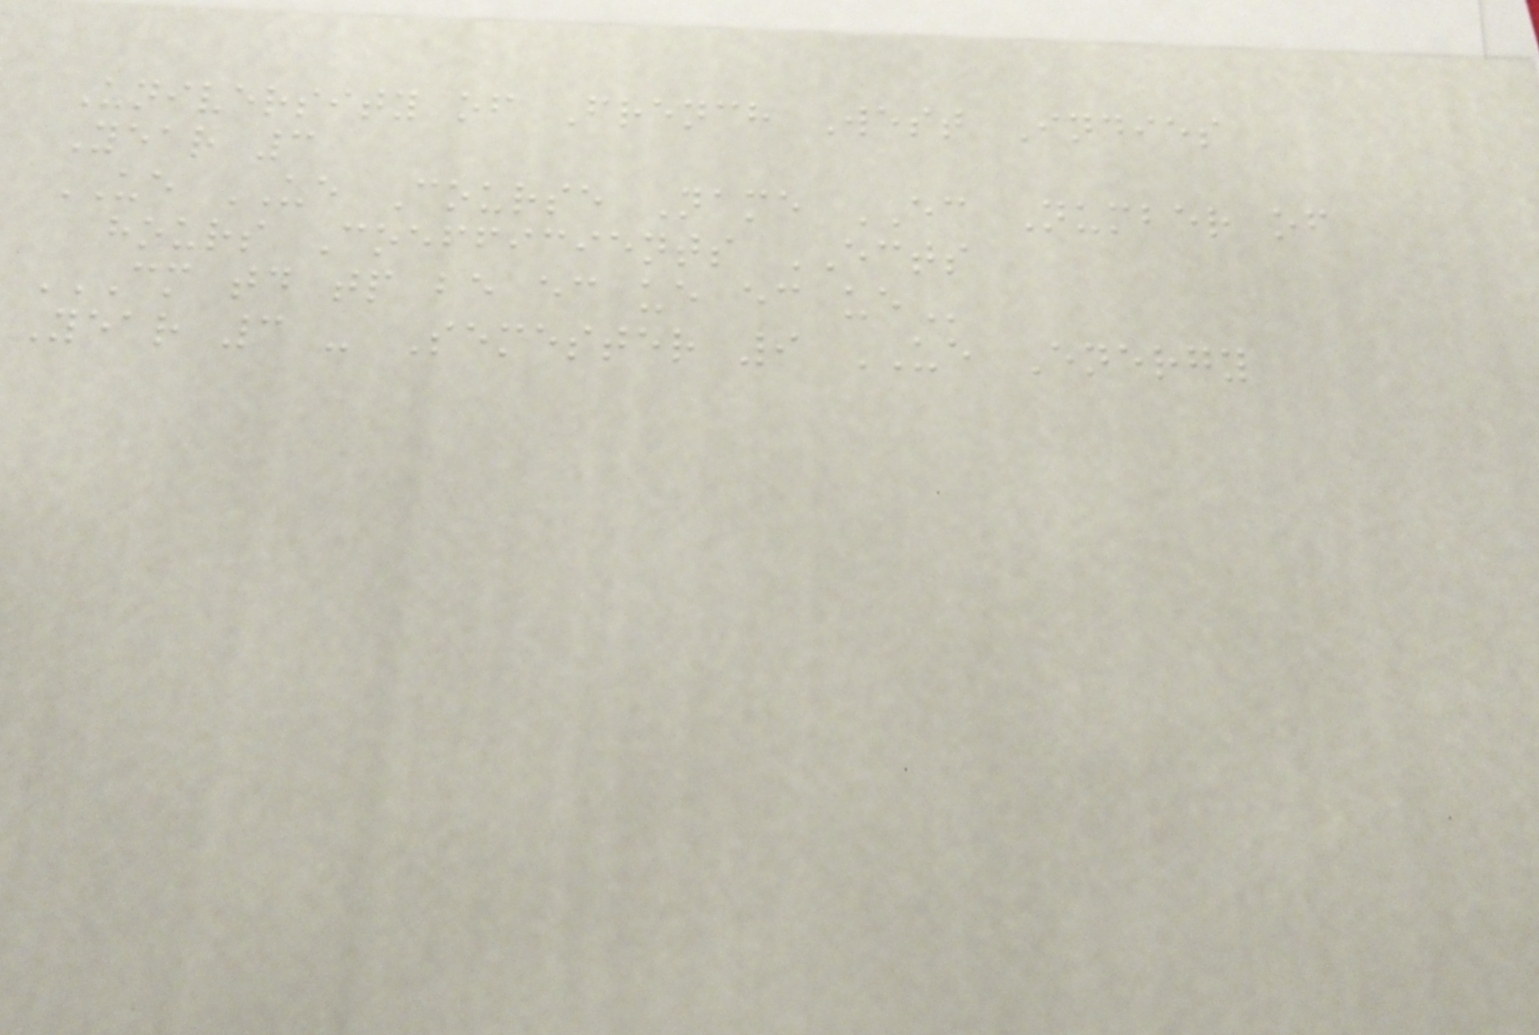University of French West Indies
Year 3
UE UE Course Name EC Number of
hours Coefficients ECTS
CM TD TP BE EC UE EC UE
Year 3 - Semester 9 UE Energy
